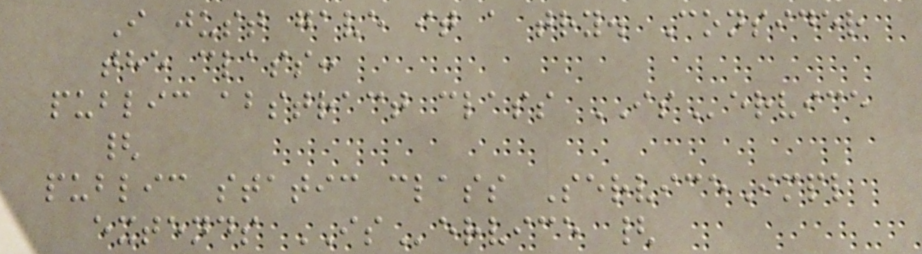I just gave it a try. Consider
the class:
public abstract class IService
{
public static class ServiceImpl
extends IService {
